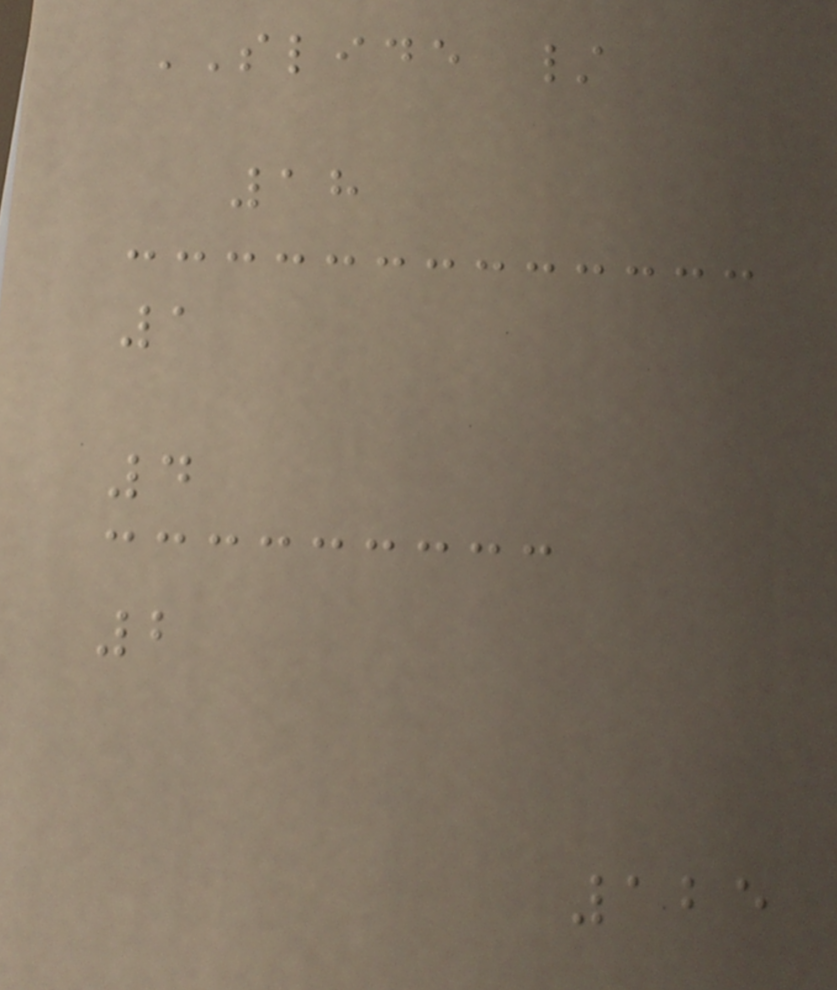SLIDE /
18
1
4
2
125
